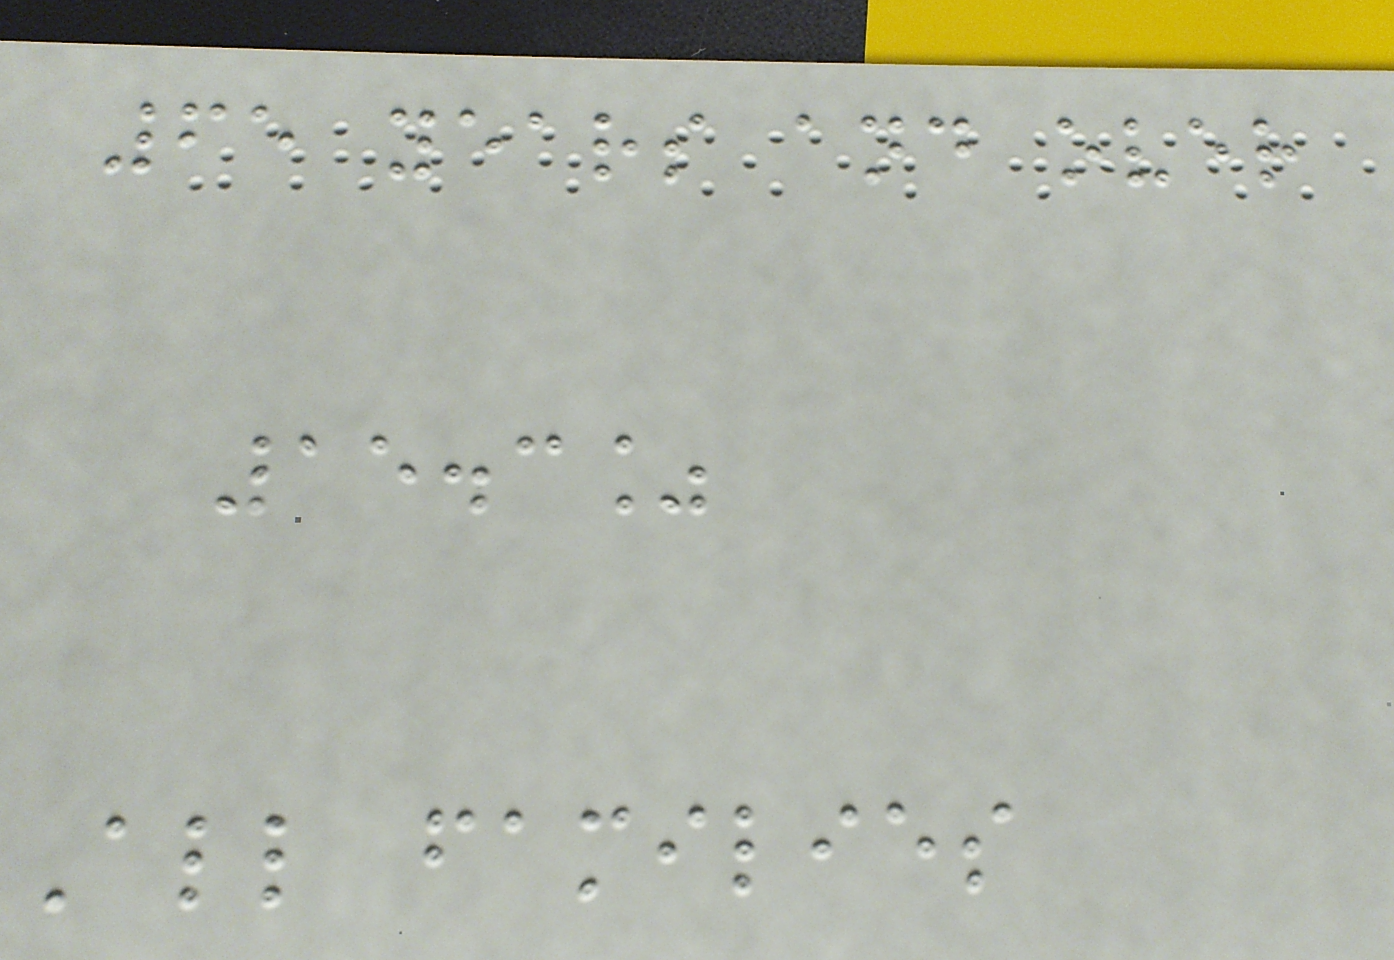65 years and over
15.3%
All families
